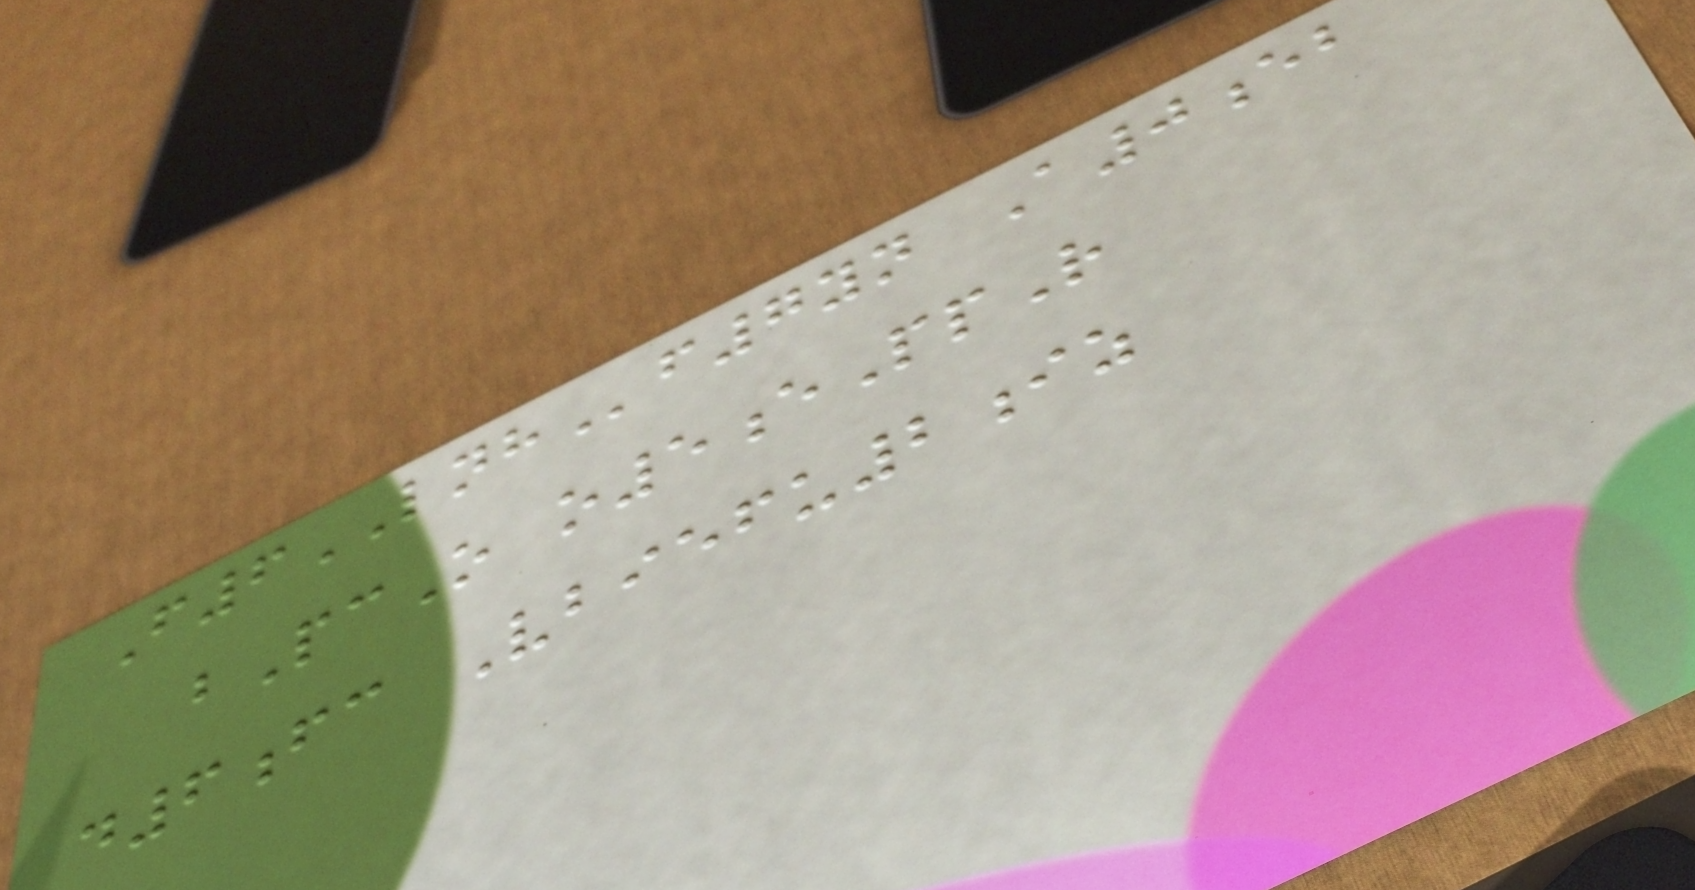F6LNHf7yn A0eb
bPcO o5ePpR
d6fc Vbiefu2iz
